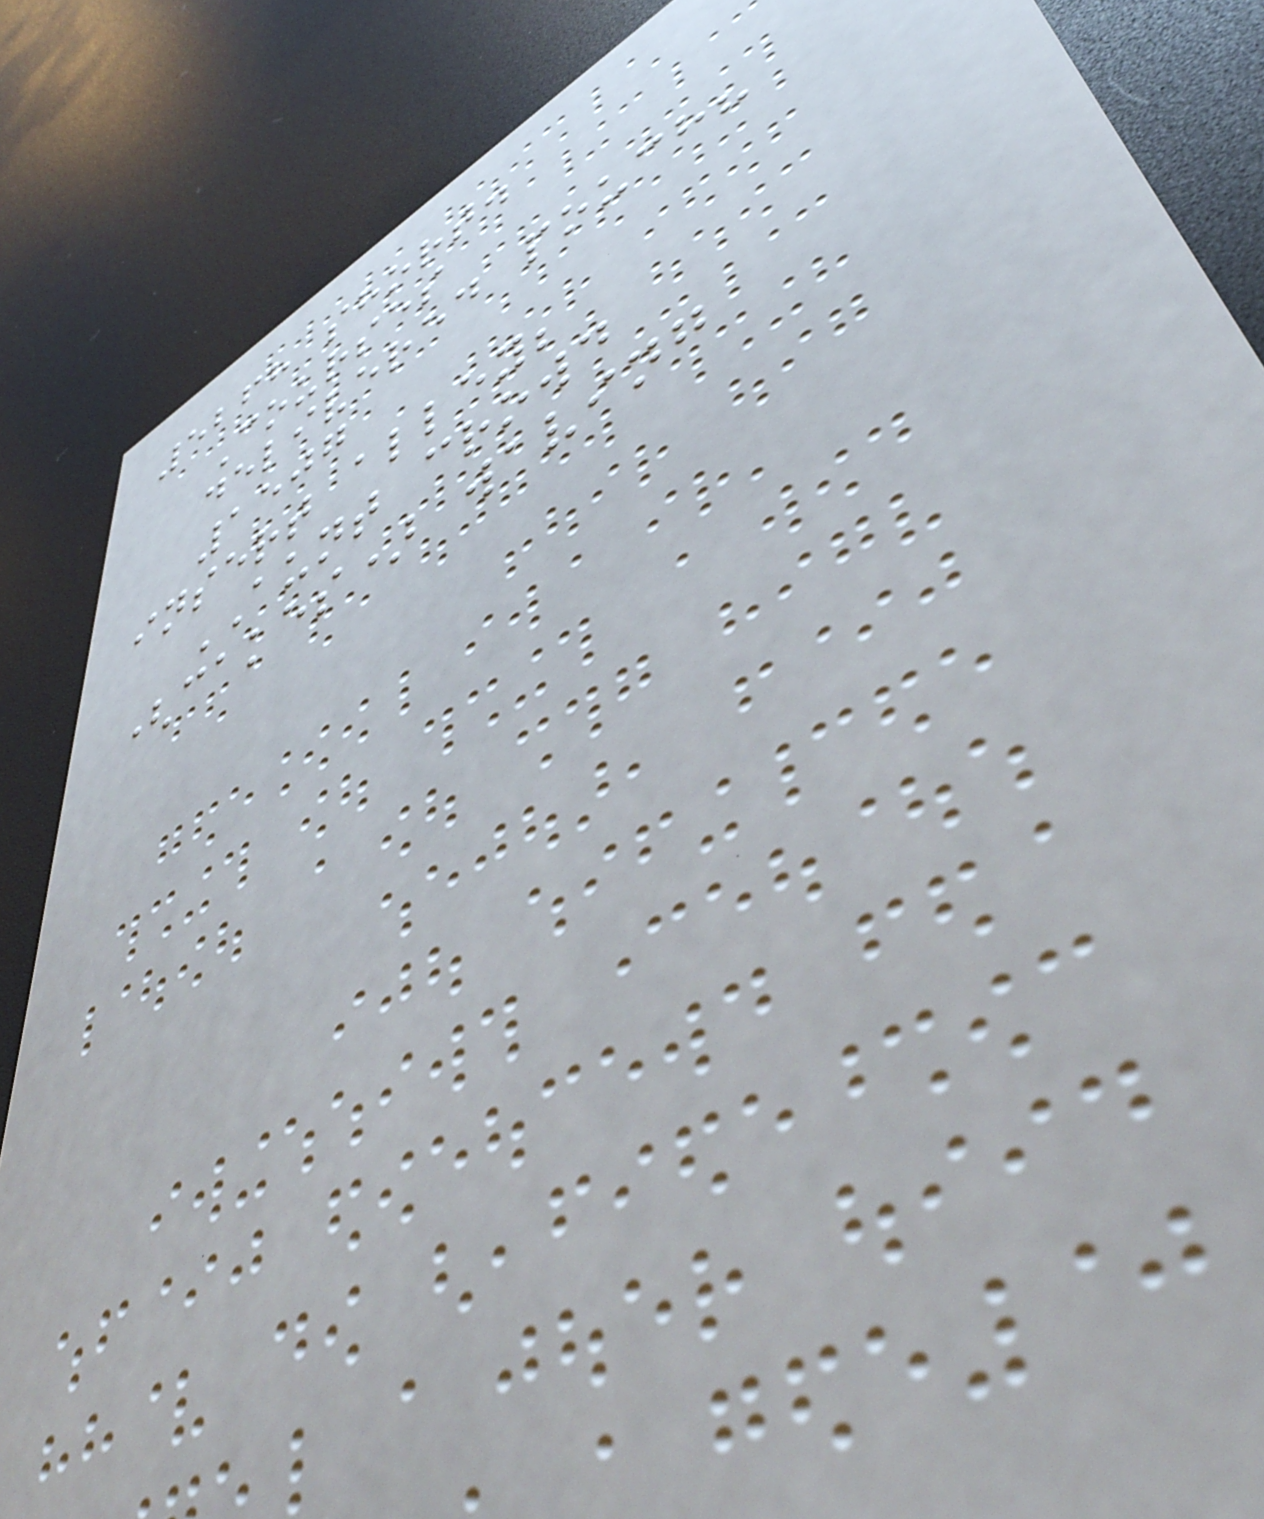5268 short.
Courses
delivered pouch?
1507
insert alley;
AUNT crowd
(cakes) waving
